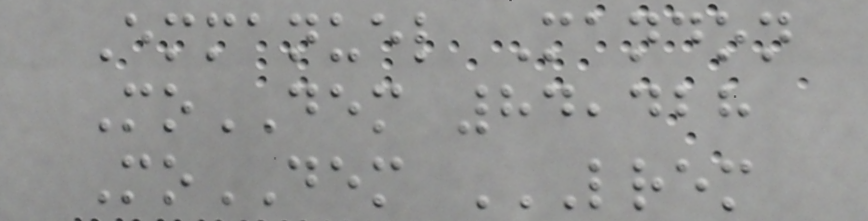Emmanuel Mandon
MoDEM 84,428
MoDEM LREM
